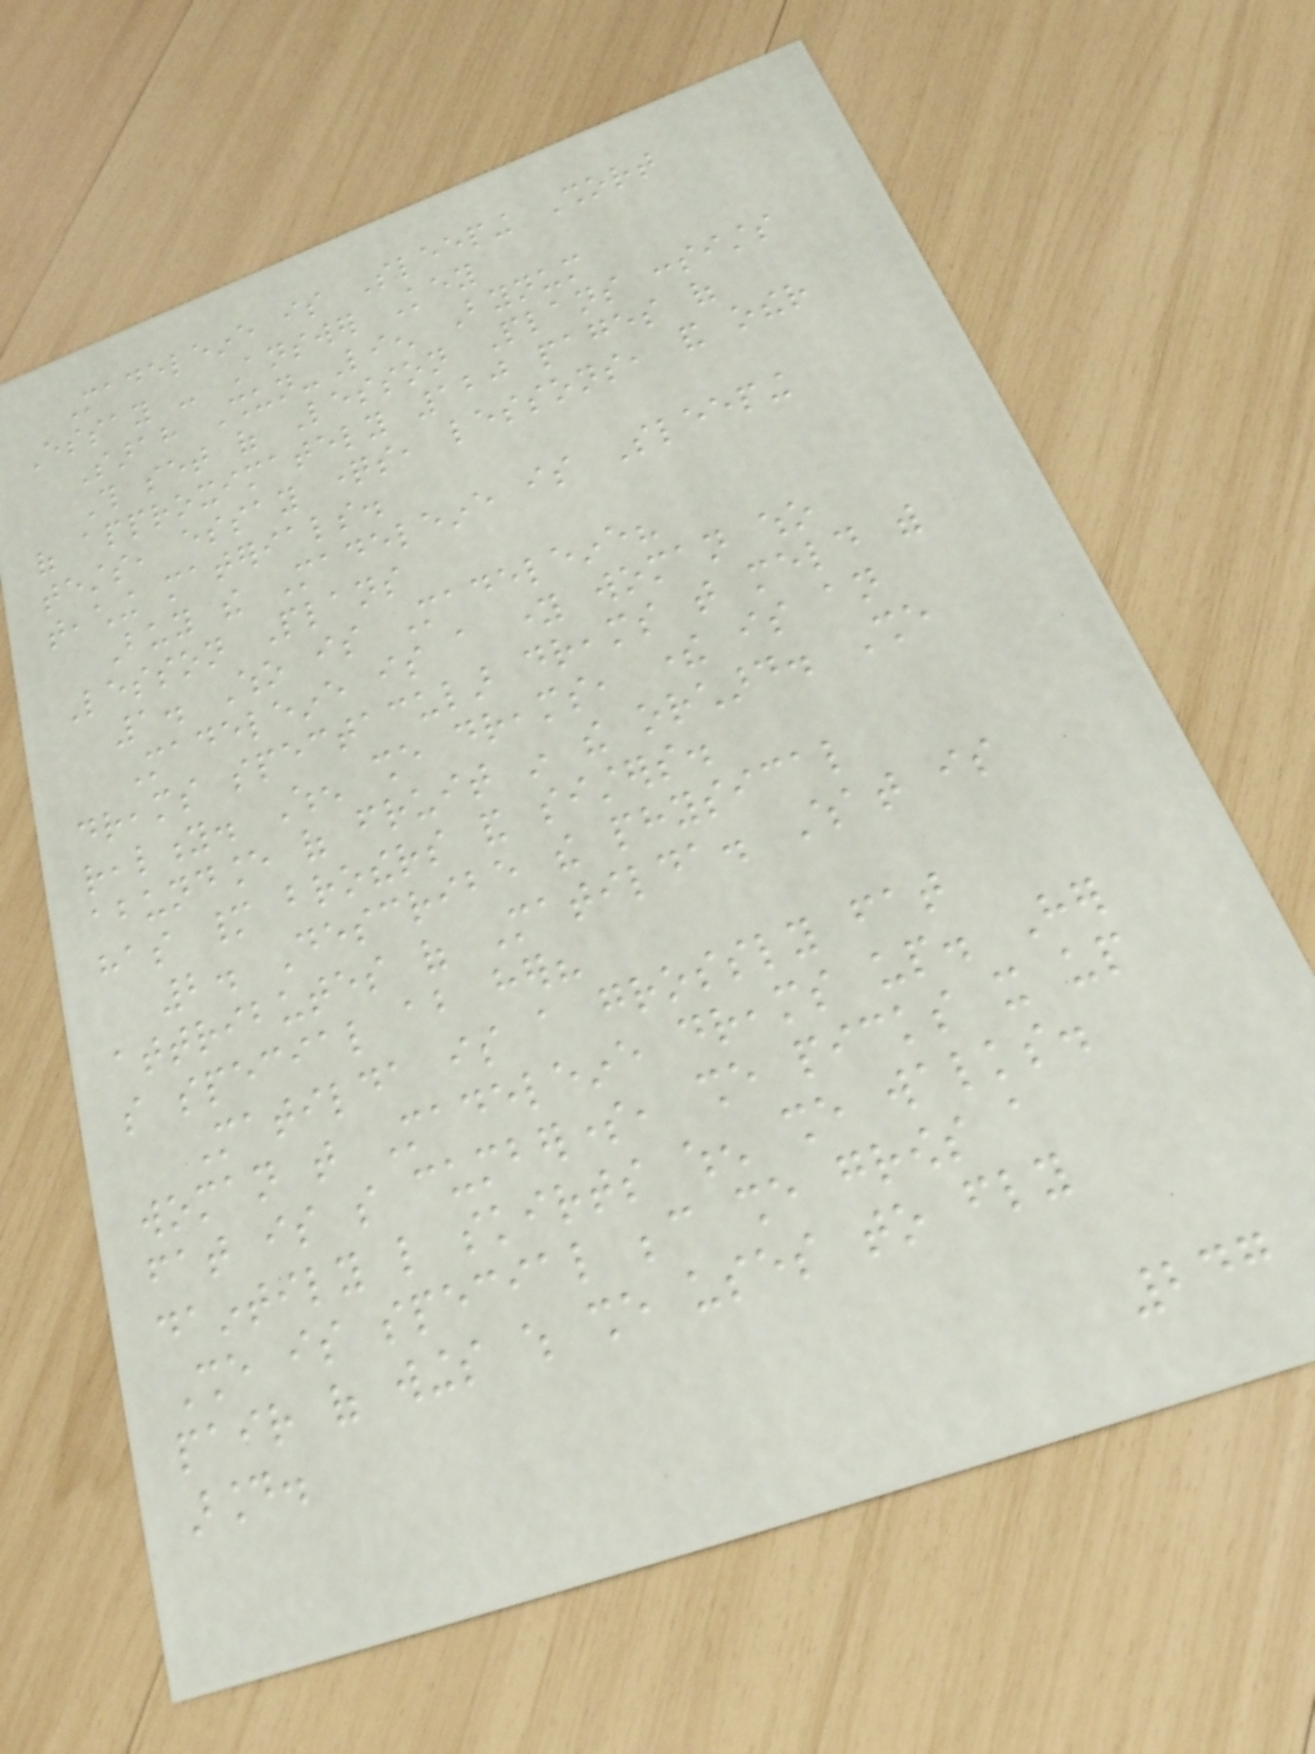Madeleine is Sleeping Short
Essay - Answer Key
Sarah Shun-Lien Bynum
This set of Lesson Plans consists
of approximately 120 pages of
tests, essay questions, lessons, and other
teaching materials.
Buy the Madeleine is Sleeping
Lesson Plans
1. Who is Madeleine?
Madeleine is a young woman who
dreams spectacular dreams that meld with
reality. When she dreams, there is an
abundance of fruit in the orchard. She
has many brothers and sisters.
2. Describe the physical
attributes of Matilda. What is
so special about her?
Matilda is a grossly fat
woman that Madeleine dreams up. Her
fat is so cumbersome, she picks it up
daintily like skirts when she walks.
She is special because she grows a
pair of wings which she uses to fly
around.
247
